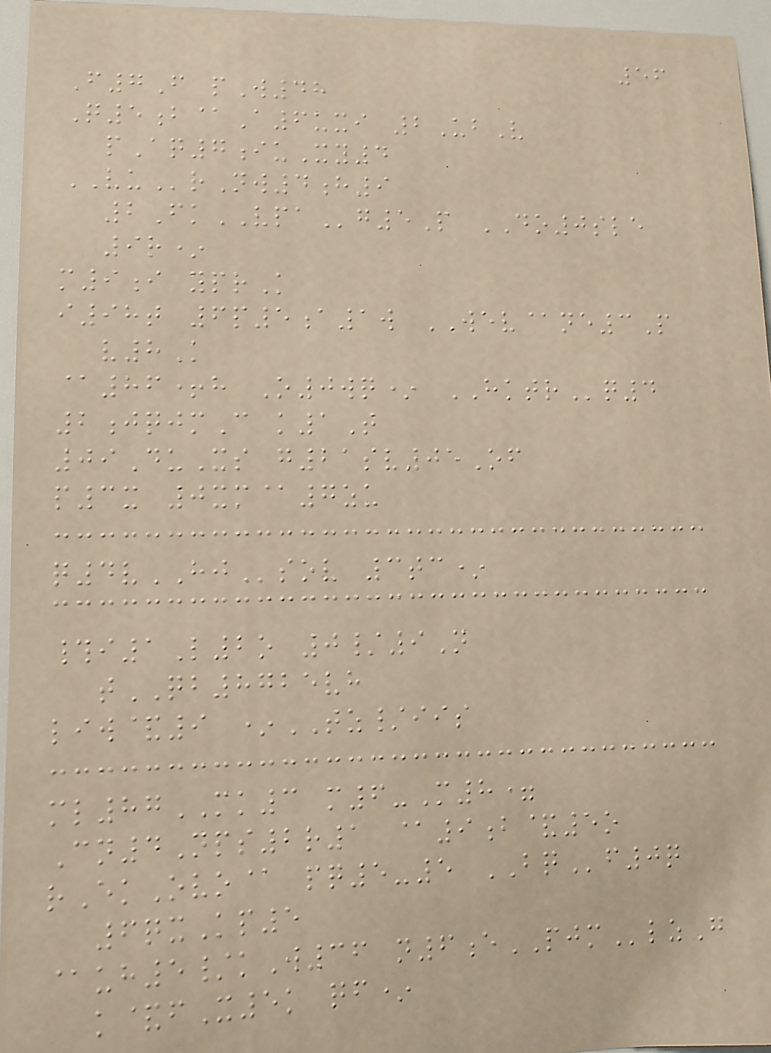56
F7F pW48
Q5b@A6uxi 2UbV
pAq7iuXy4
VUrNw4h9
2FkVPAg5P DO0sle
9r*
m9i yprK
i98t 6p5a1w WEV@ne3P
v8K
@86+h O0wq* HKTRq4
2jqjmC k1T
09DuXs g21sv05Of
p3x 0xm@7zu
q4vHJsov 3tc*
#i1L2o 0/9N
tQB8725vh
liw&9 *TZ/iis
ml87MK3 m6-M8=
Cn4Nps2r1 @9b&5o
rEkOvo@ pq5-5 BQf0q
6qxKp5
@uh5/kW36 n6ePJMlzG
k&fX5k qf*
